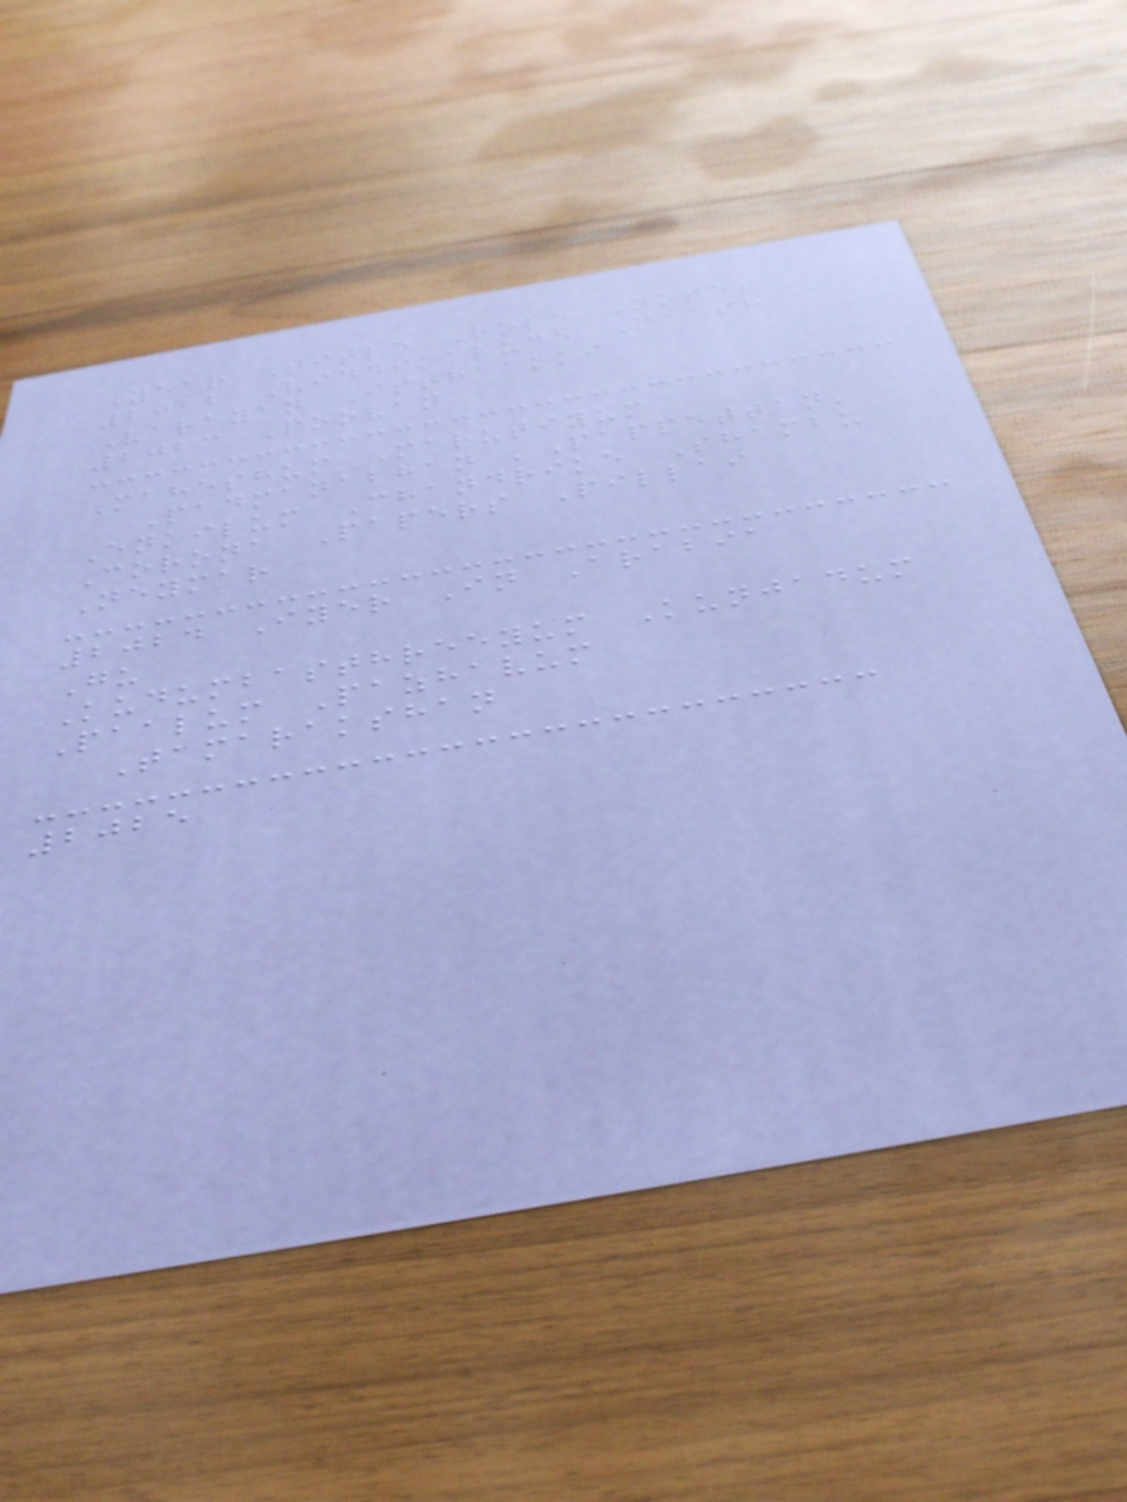Year Title Role Notes
2022 Viddikalude Maash
Varayan Isthaakki
2023 Poovan
Maheshum Marutiyum
Padmanabhan 'Pappettan'
Enkilum Chandrike Shambu
Corona Papers Pillai
Neymar
2024 Iyer In Arabia
Gu
Kudumbasthreeyum Kunjadum
Paalum Pazhavum
Tamarakshan
2025
